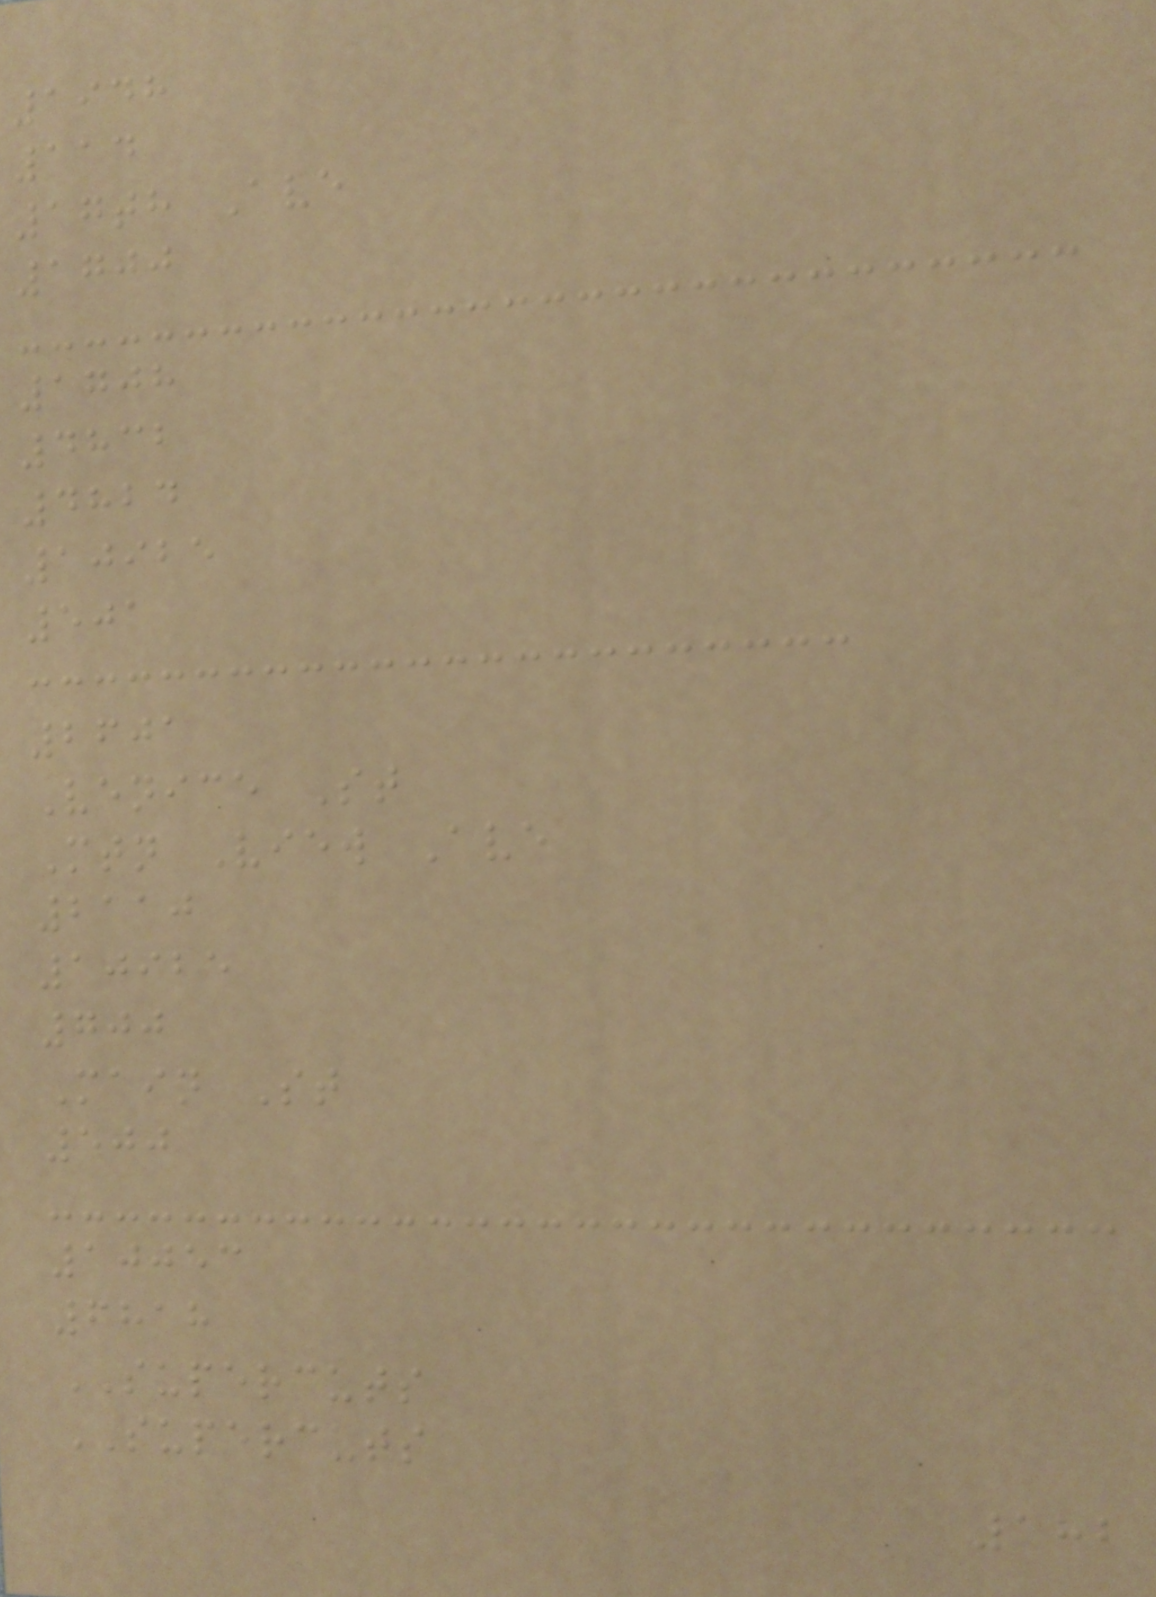1948
114
17th Ave
1700
1708
4832
4824
10925
501
2601
Venice St
Mtn View Ave
2110
10925
700
Main St
500
10053
6818
SUPERCUTS
SUPERCUTS
182
